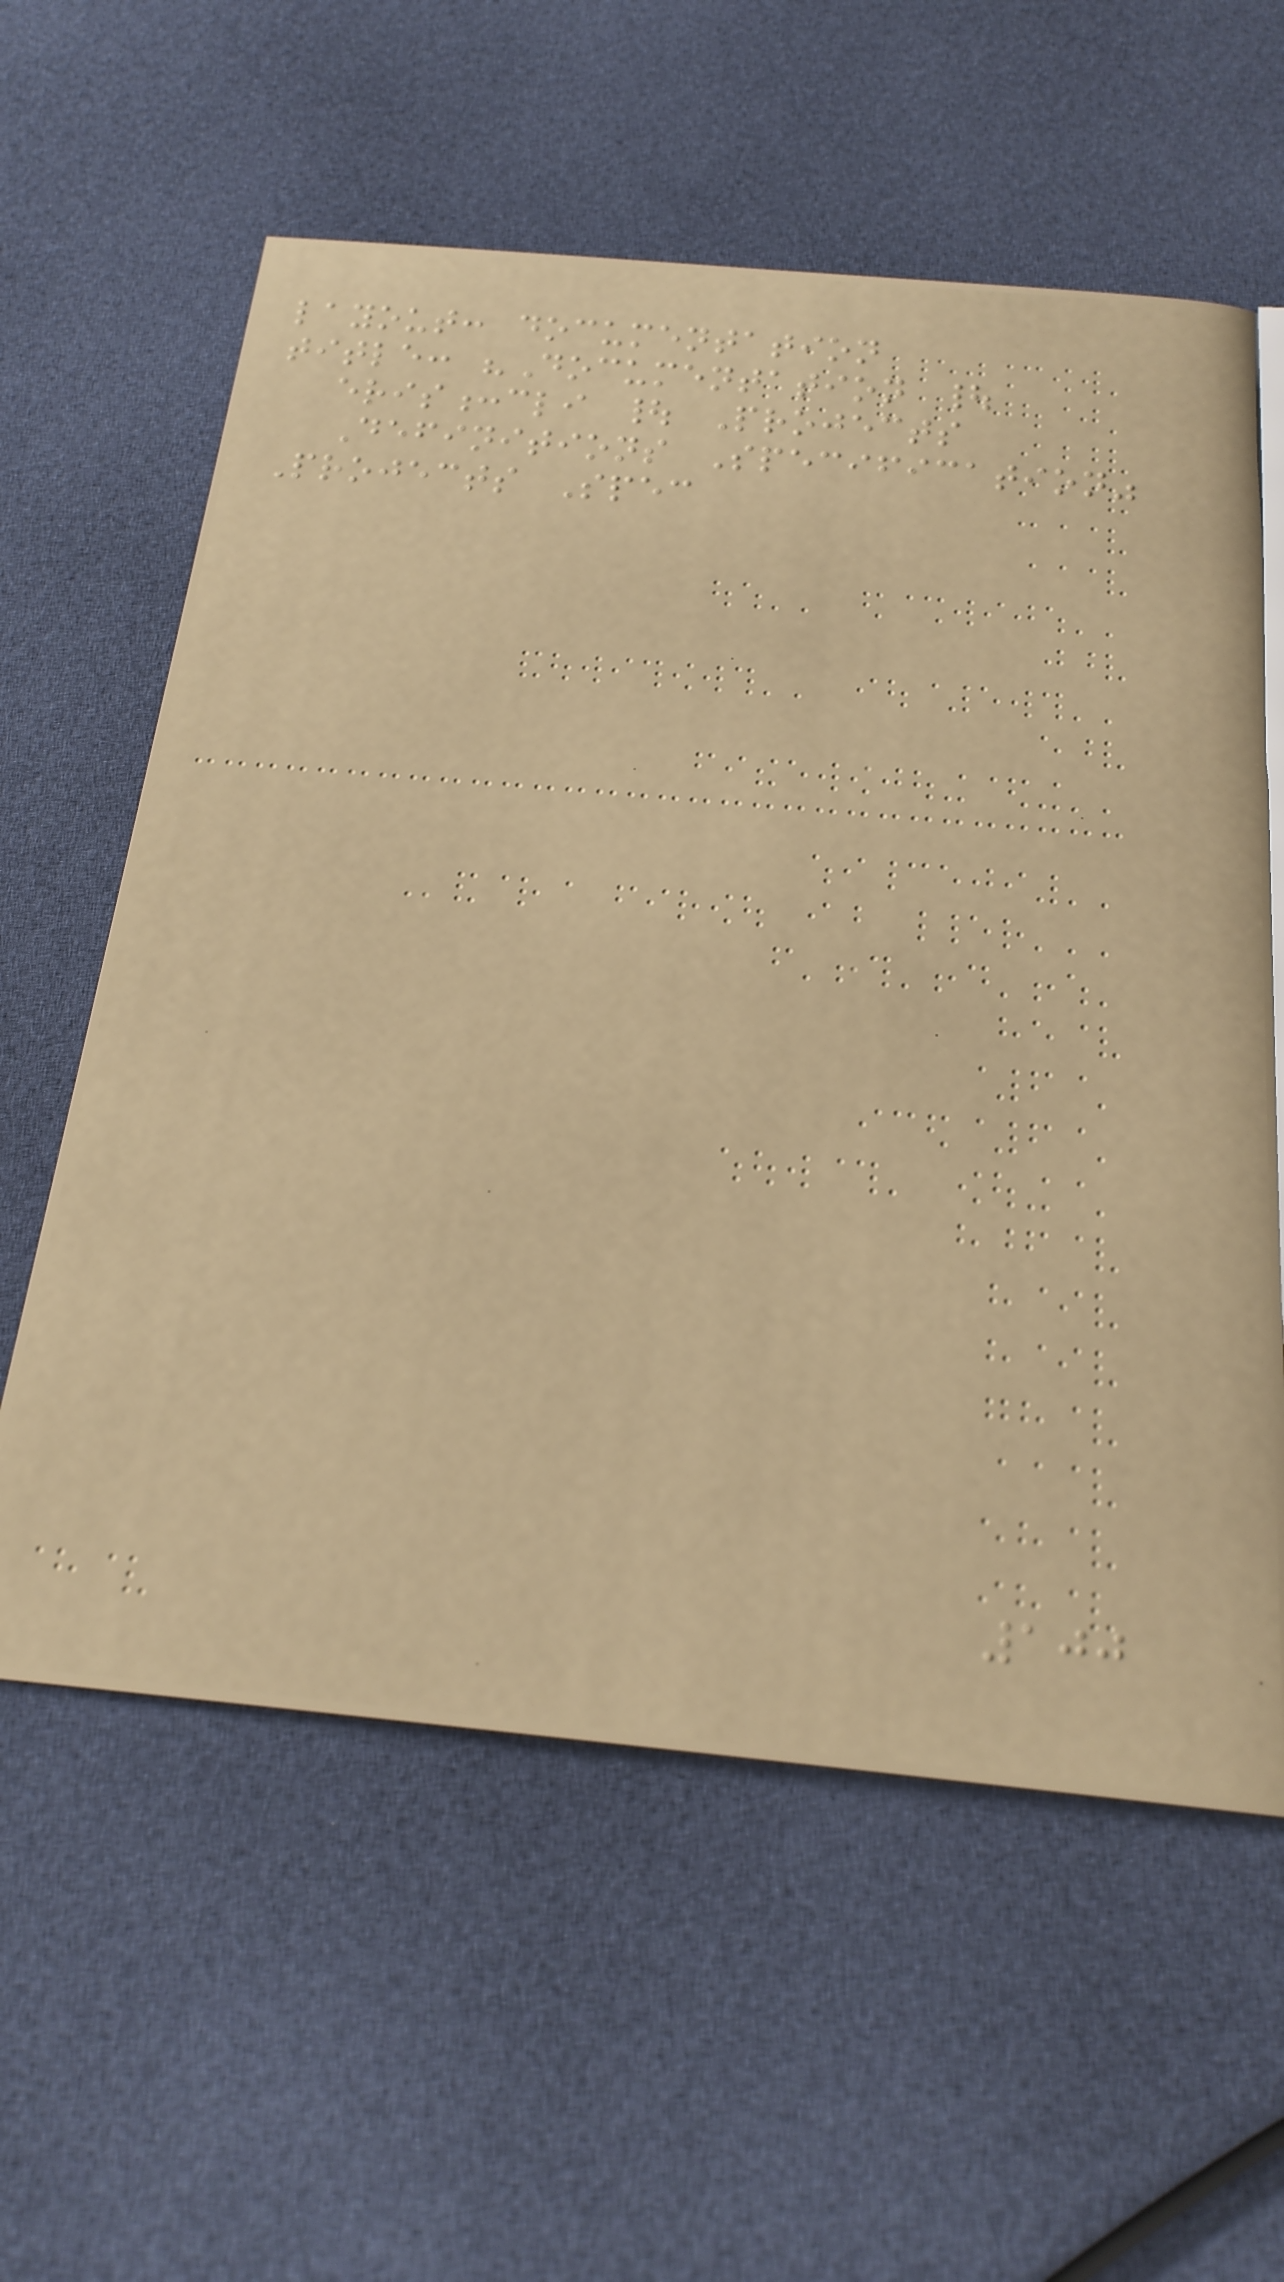layout: documentation
title: "Documentation |
eris:cli | Projects
Definitions Specification"
Projects Spec
100
